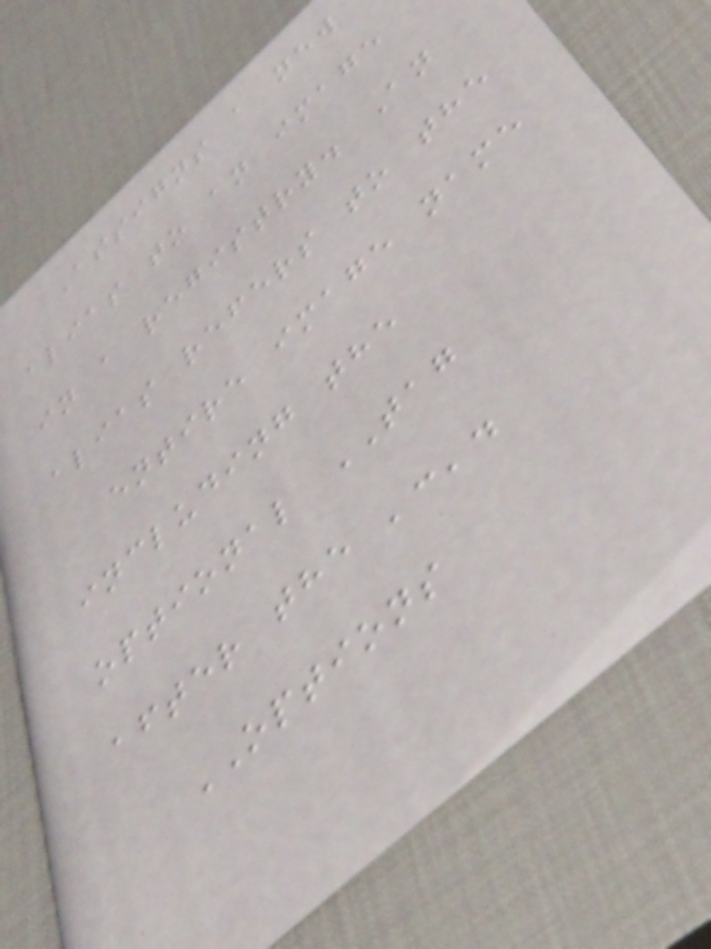Assigns a new
alias to an image
in a registry. An
alias refers to the
entire image name
including the
optional TAG
after the ':'.
OPTIONS
